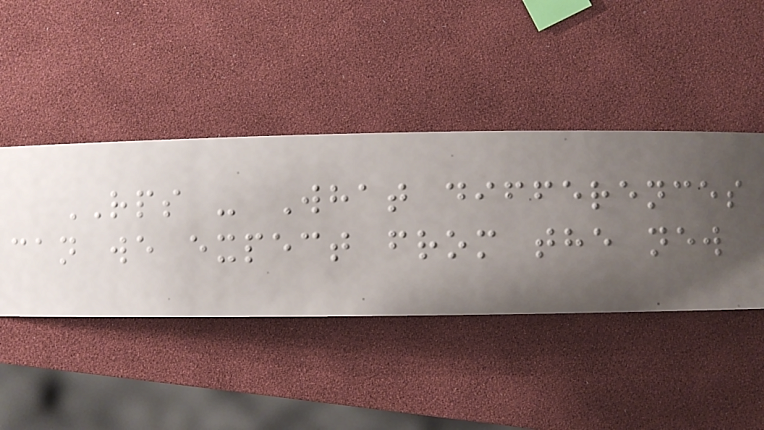RPS - What differences
can we expect from the new
